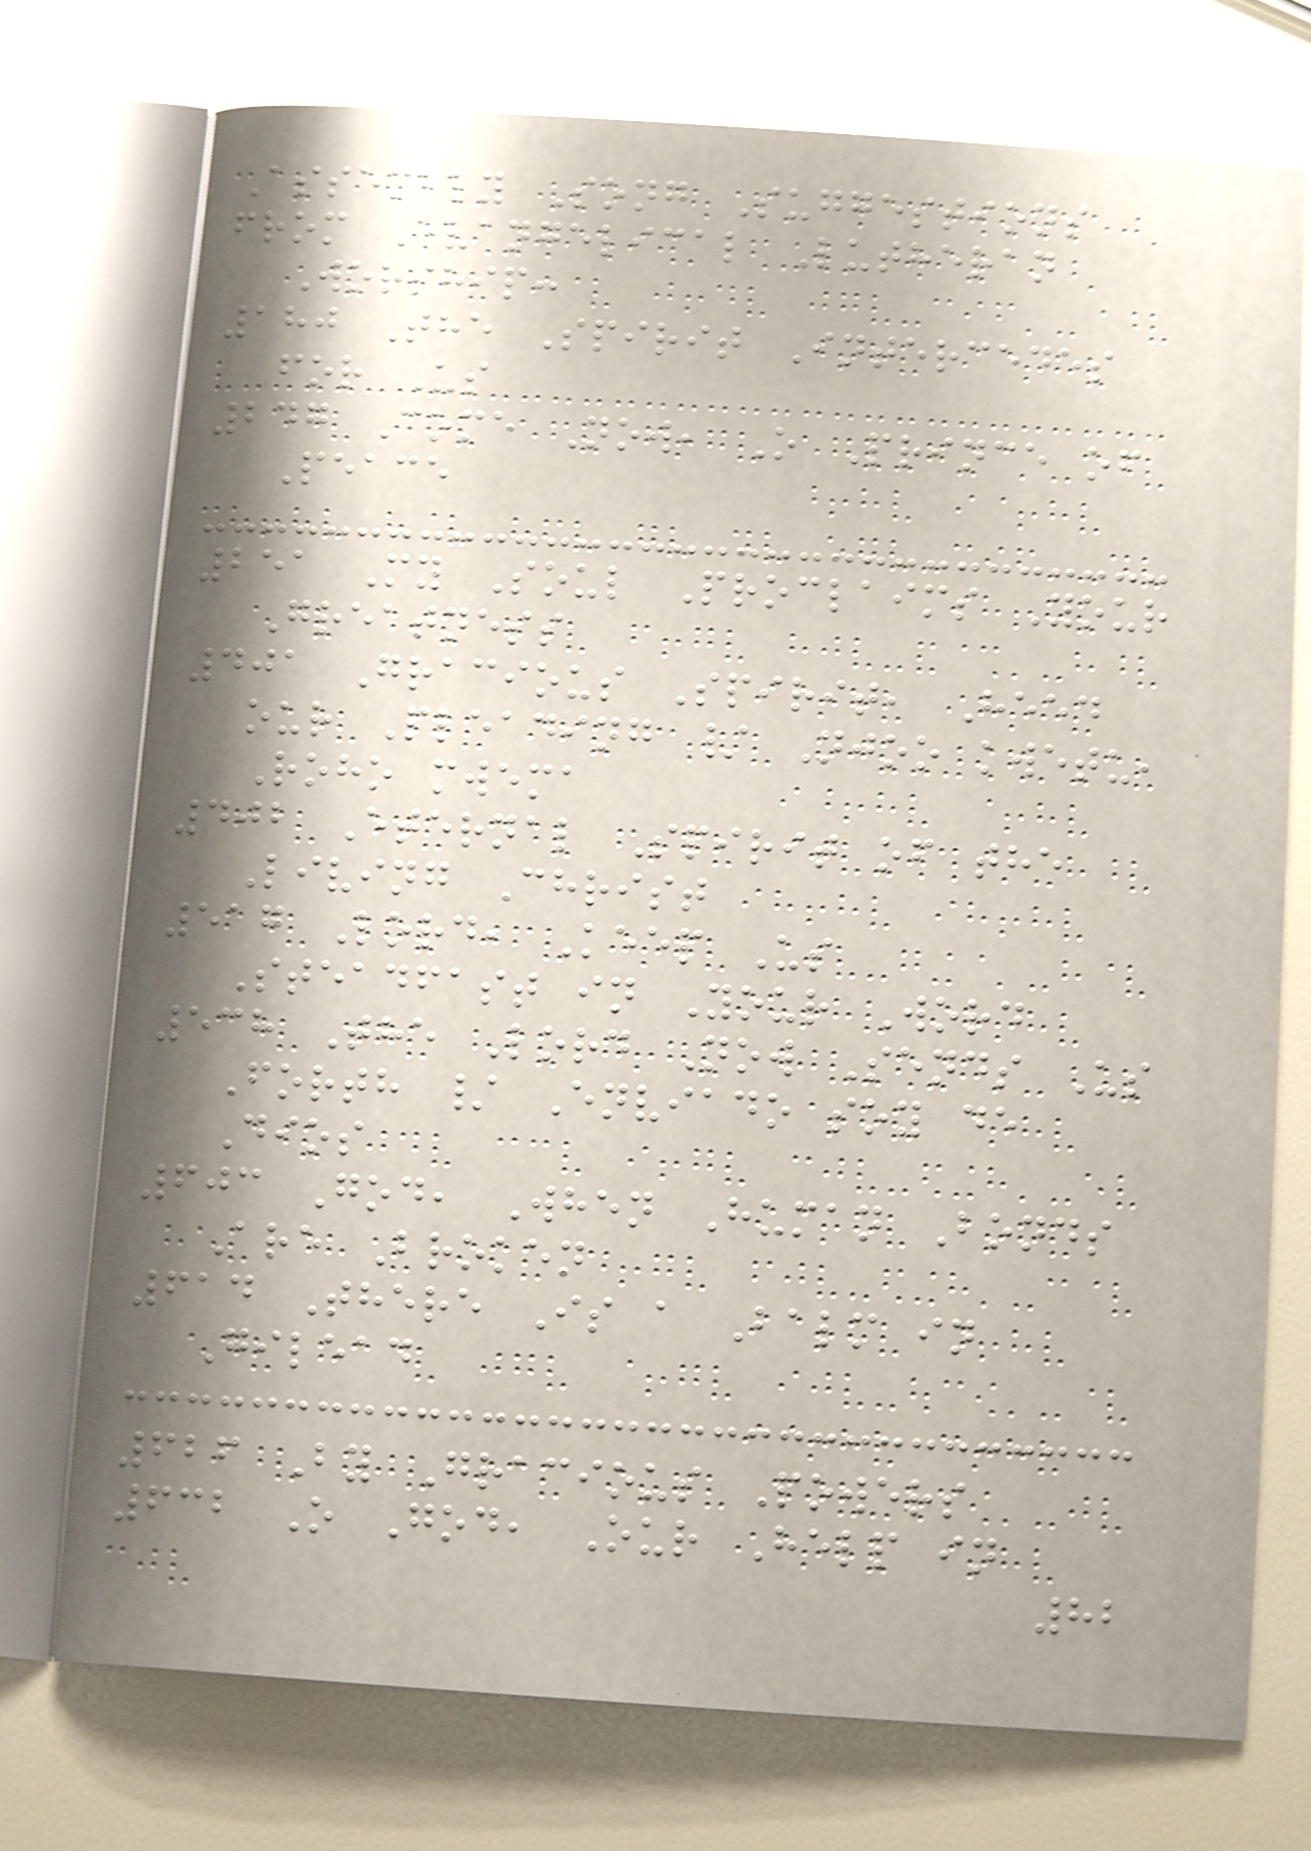Assembly Song Suggestions
from Evangelical Lutheran
Worship:
180 The Spirit Intercedes
for Us
247 Come Now, O Prince of
Peace
251 My Soul Proclaims Your
Greatness
401 Gracious Spirit, Heed
our Pleading / Njoo kwetu,
Roho mwema
402 Eternal Spirit of the
Living Christ
517 Lord, Keep Us
Steadfast in Your Word
538 The Lord Now Sends Us
Forth / Enviado soy de
Dios
603 God, When Human Bonds
Are Broken
614 There Is a Balm in
Gilead
626 By Gracious Powers
632 O God, Our Help in
82
